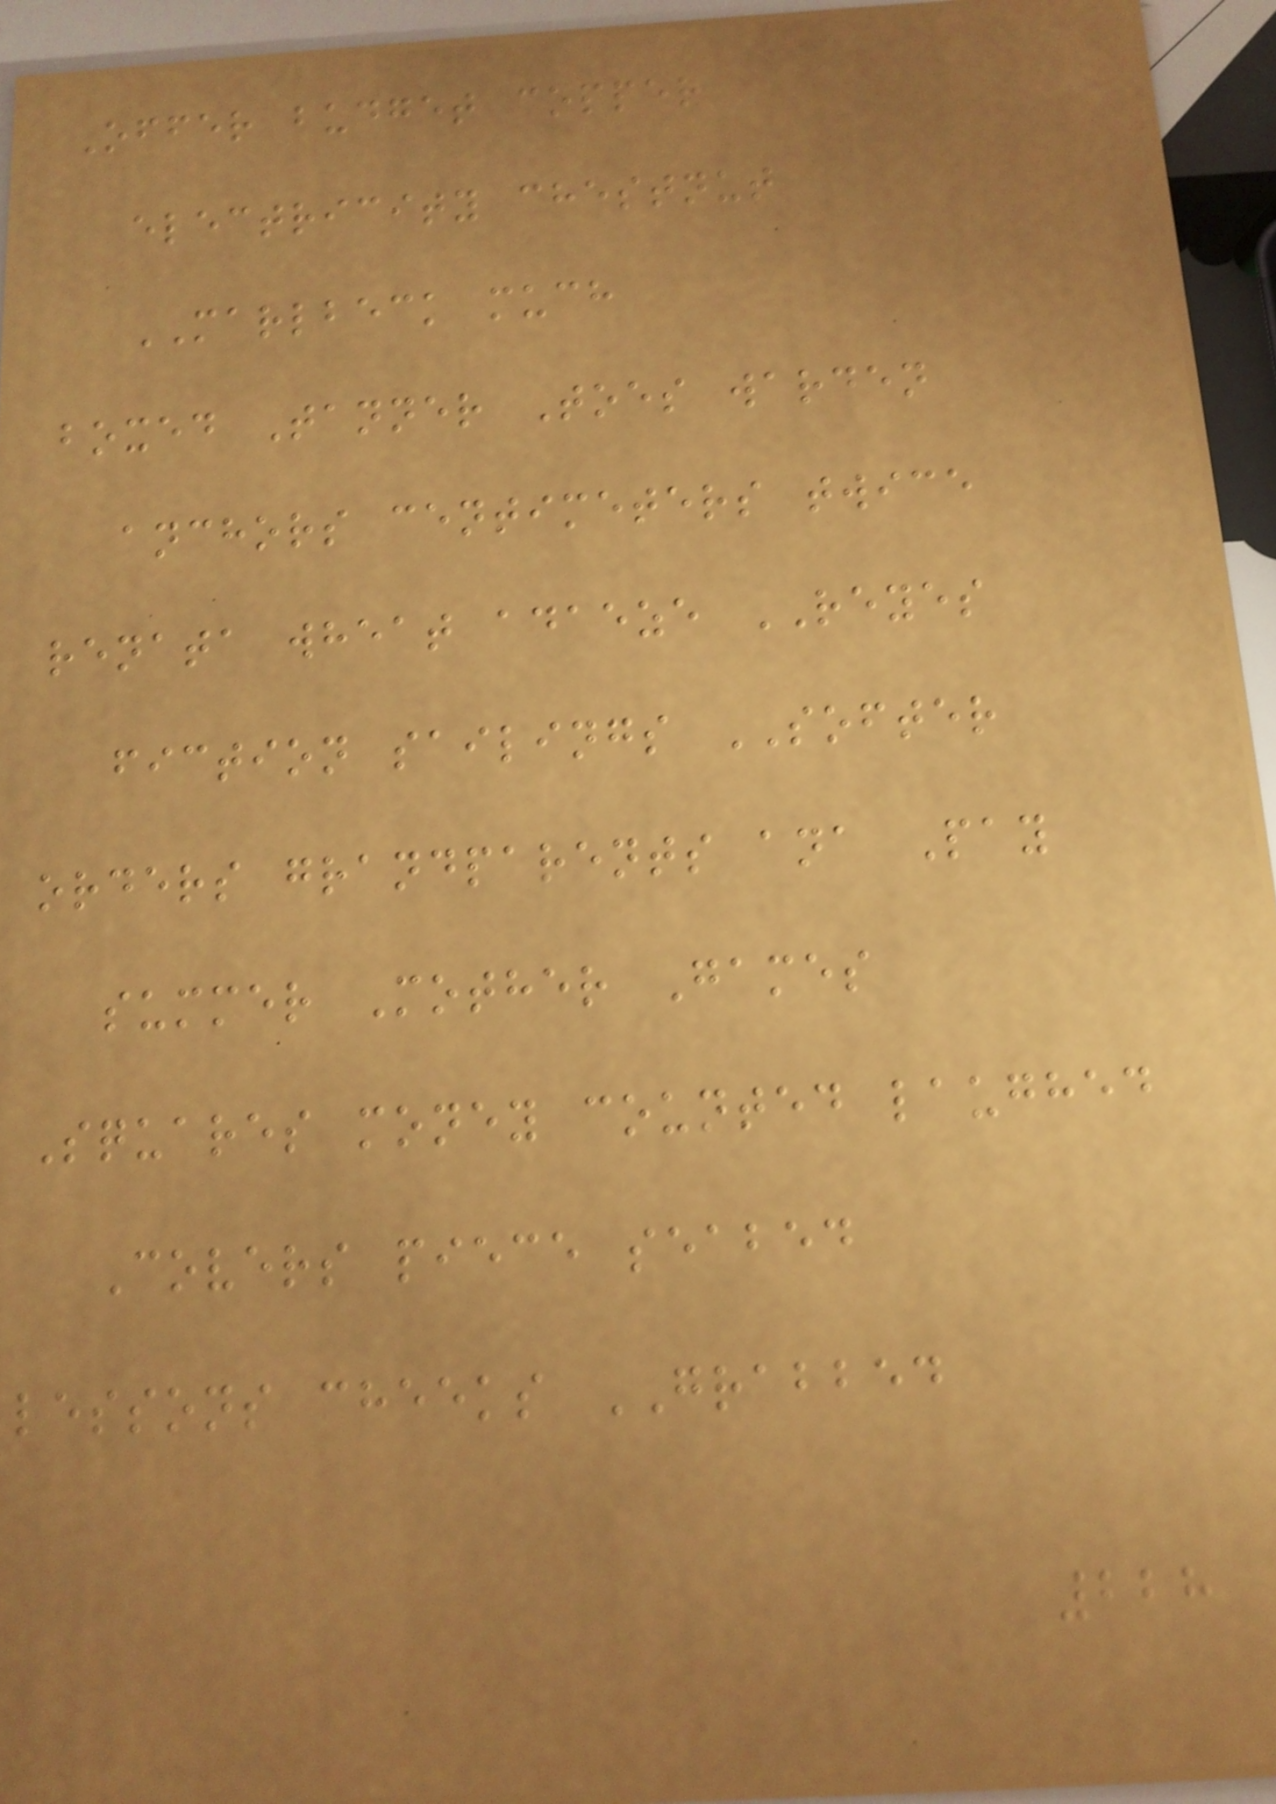Offer budget copper
electricity chestnut
MARLBECK much
boxed Tanner Toes warden
anchors centimeters twice
renata wheat adaeze REYES
fiction sailings SOFTER
orders grandparents ana Pay
summer Mother Games
Squares money counted laughed
Covers piece seabed
lessons cheeks GRABBED
228
